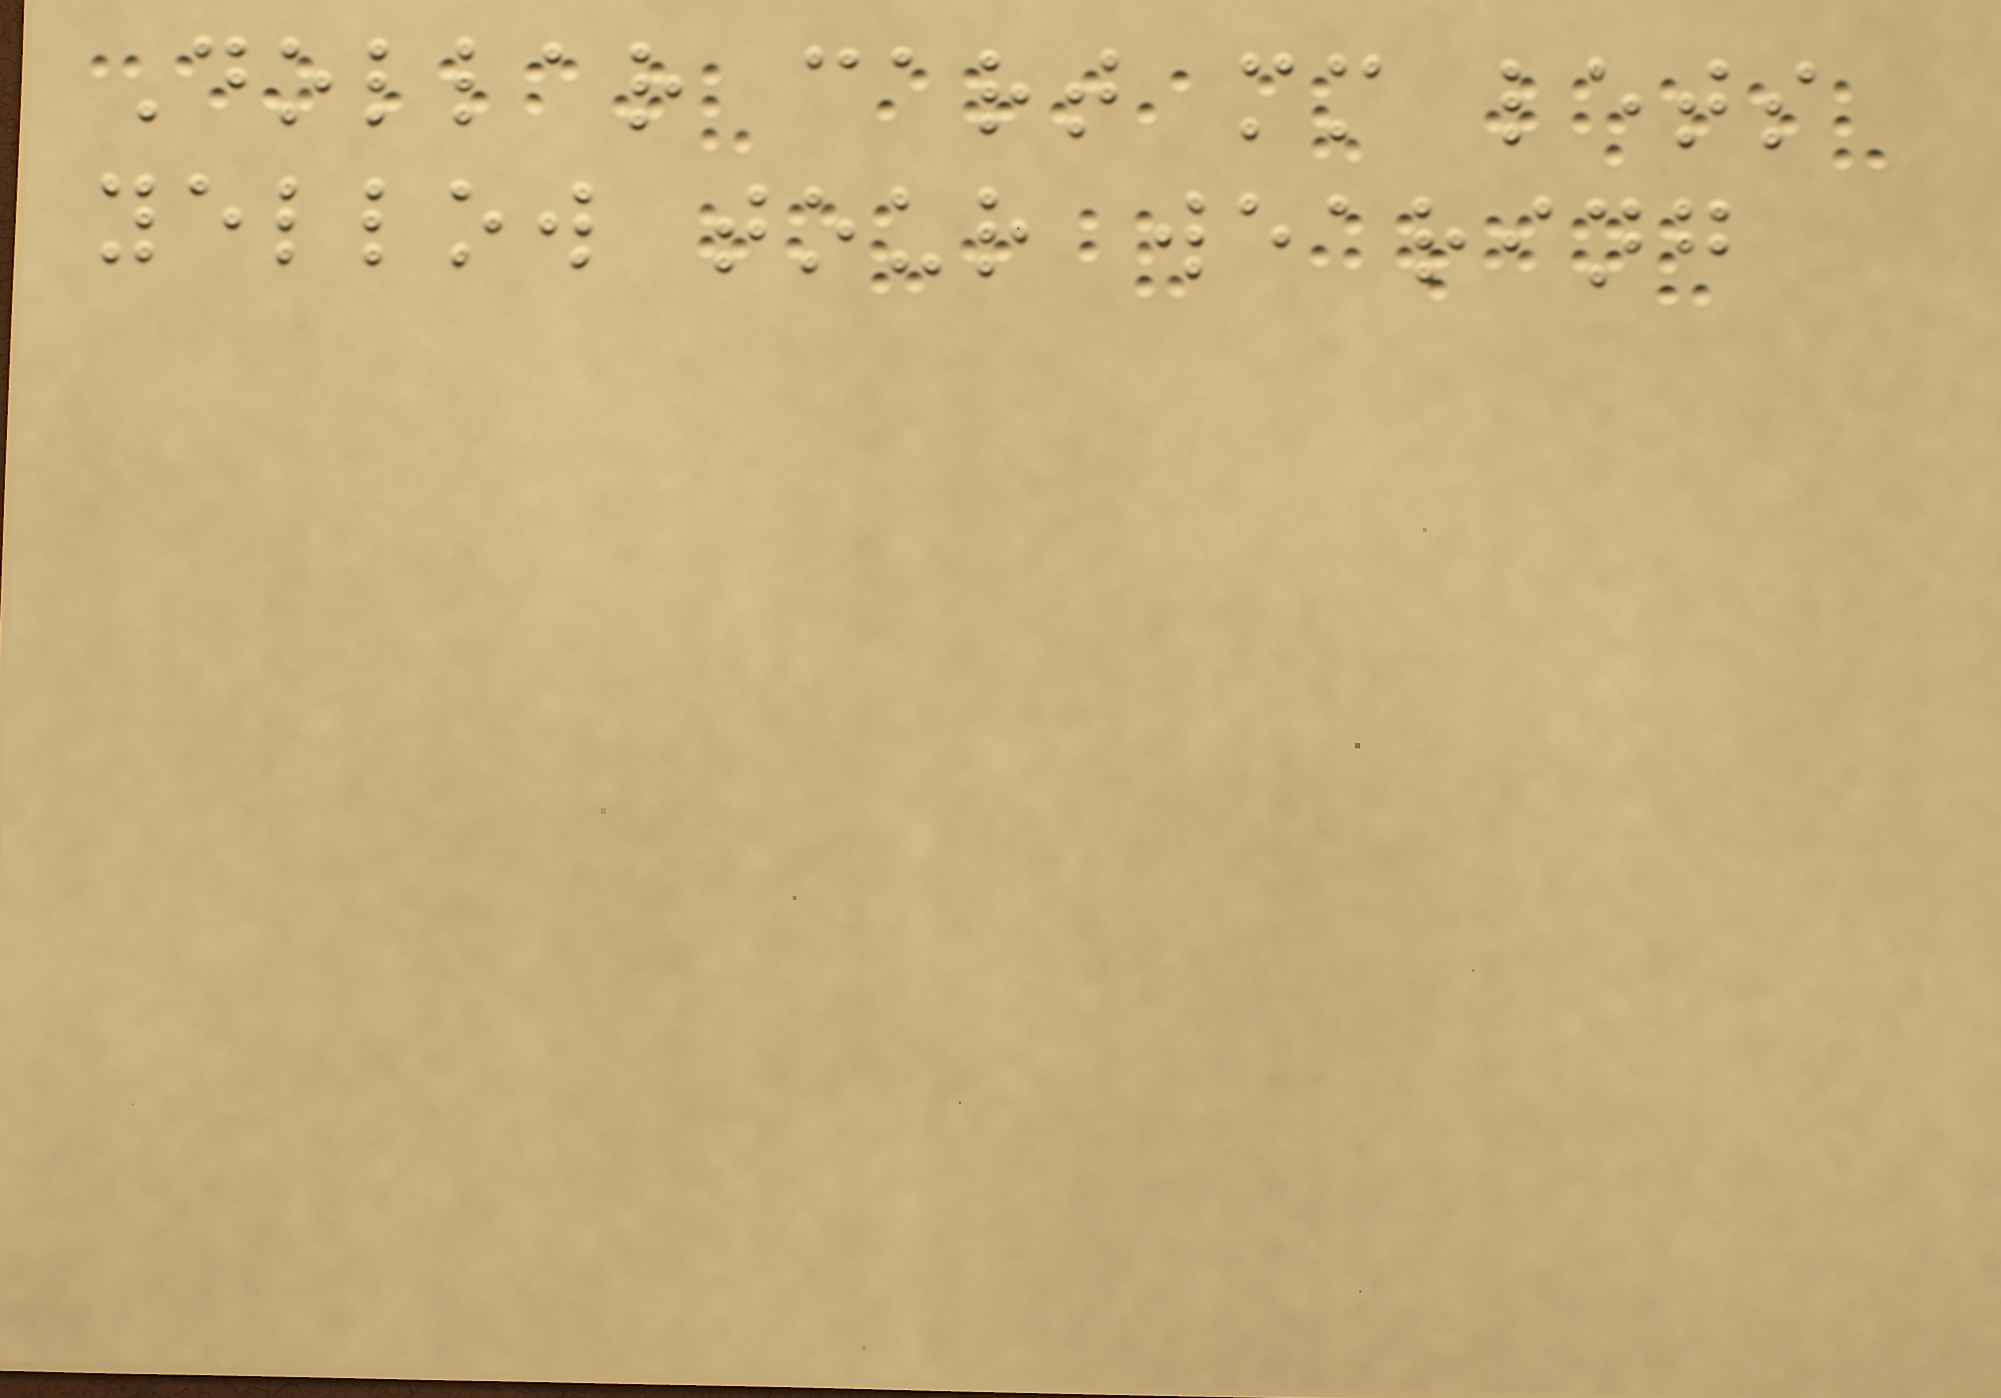Dollar cart mm lets
yellow tour wearing
